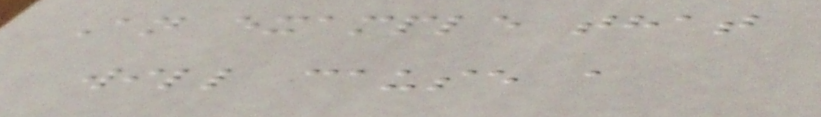An example that
will cause a
